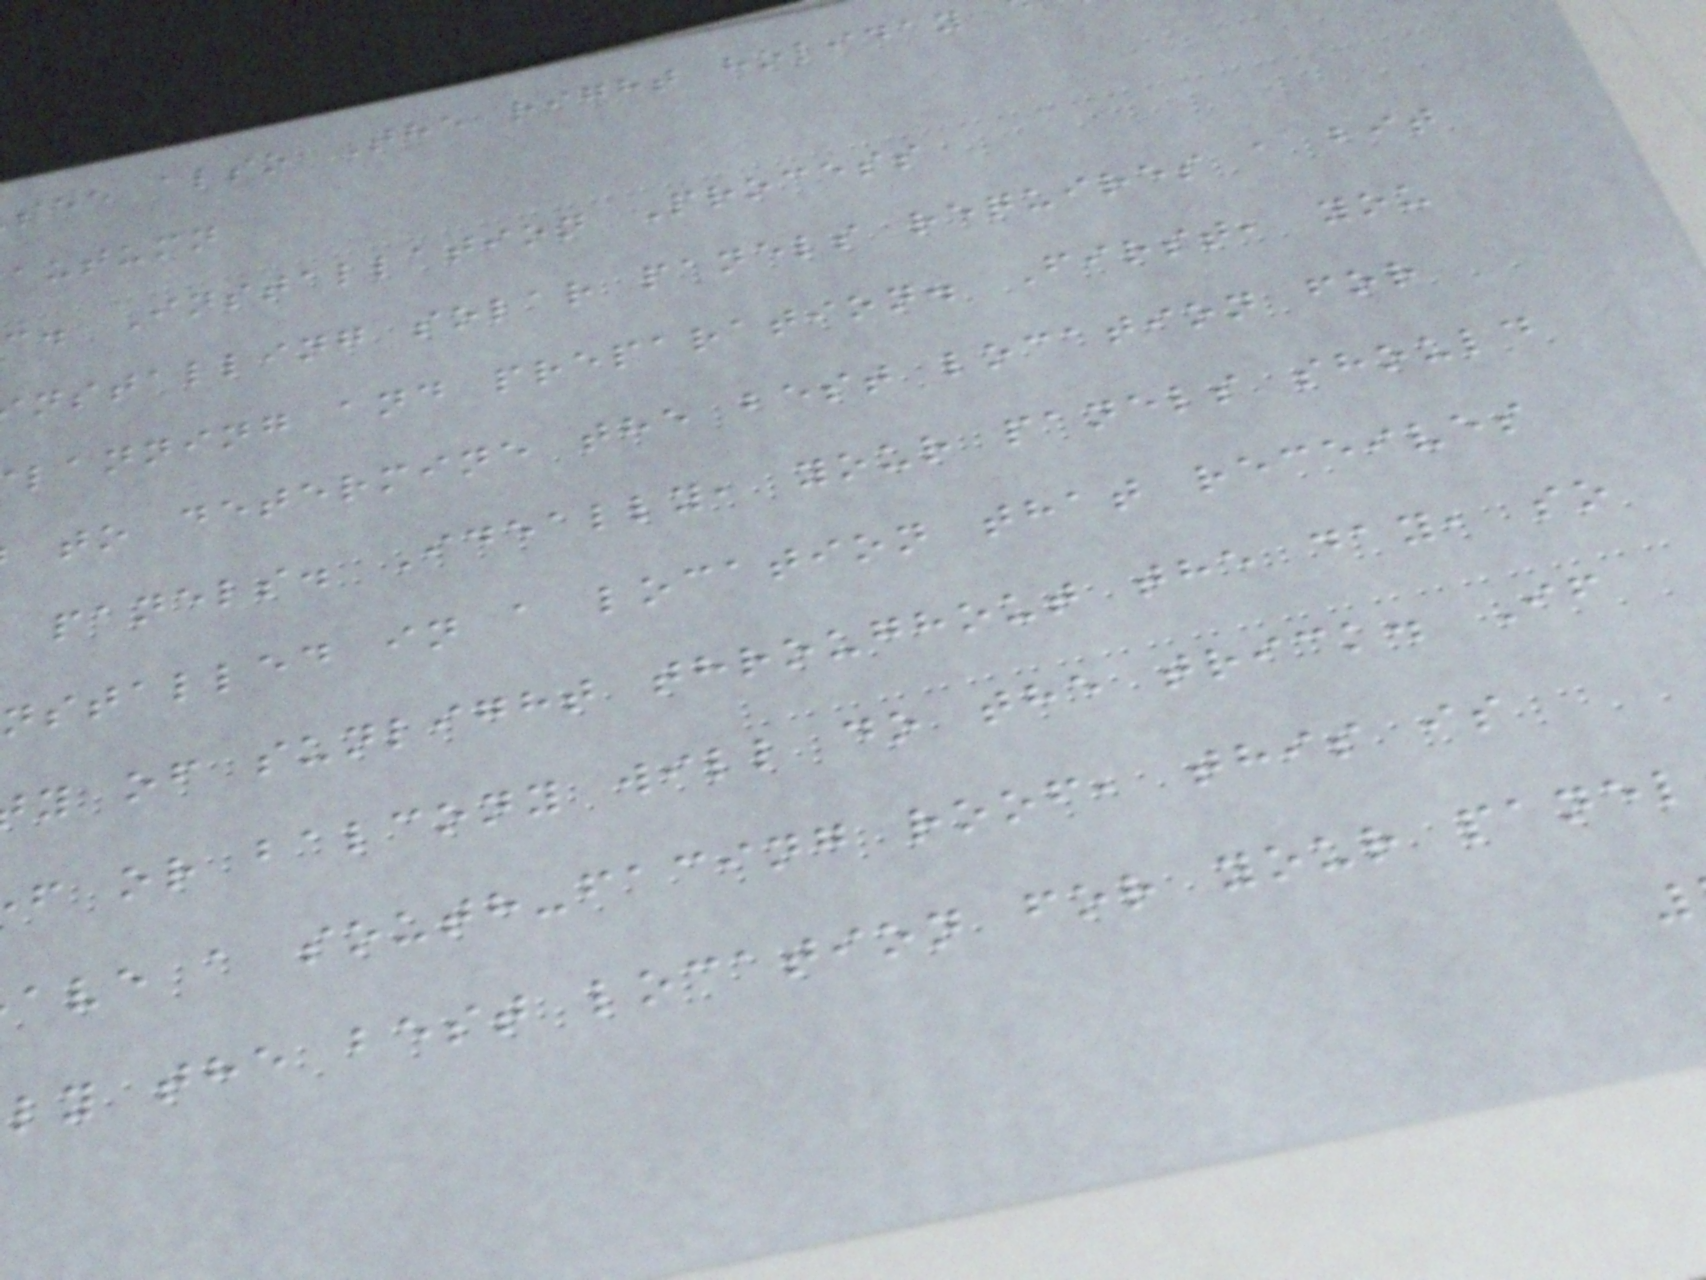see also The right holiday
autumn
c. Installation Process
nstalling solar panels requires a bit
lanning and preparation. First, you
to determine the best location for
panels. Ideally, your panels should
nstalled in a location that receives
y of sunlight throughout the day, so
f or balcony will do the trick. If
ave a south-facing roof, this is
ly the best location for your panel
